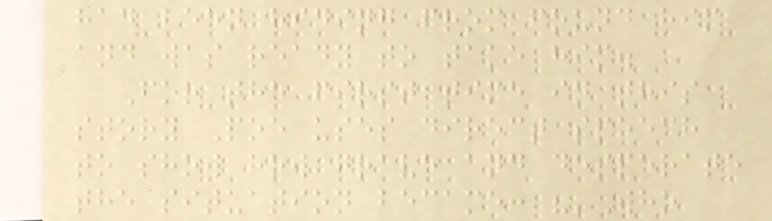had been hiding from found him
and was ready to take him.
For the first time in this
story Poe uses direct speech
to show how grave and desperate
the situation became: "'Who
